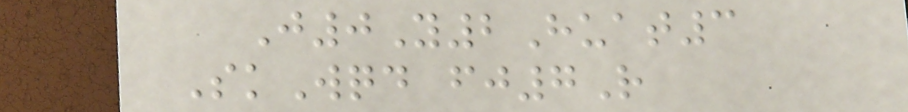J0Y2Huat3
SkWqd fj7R
